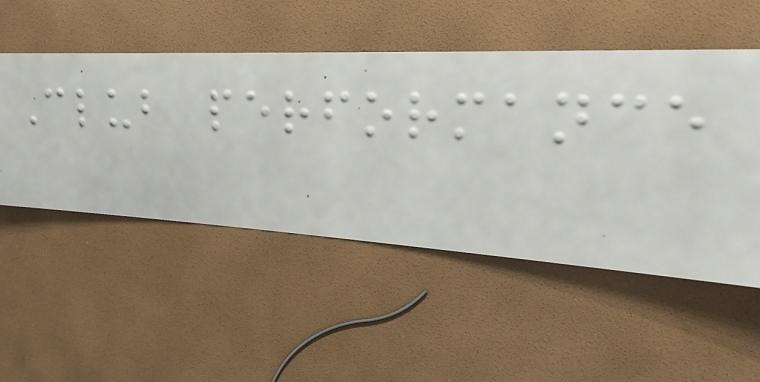Club performance
